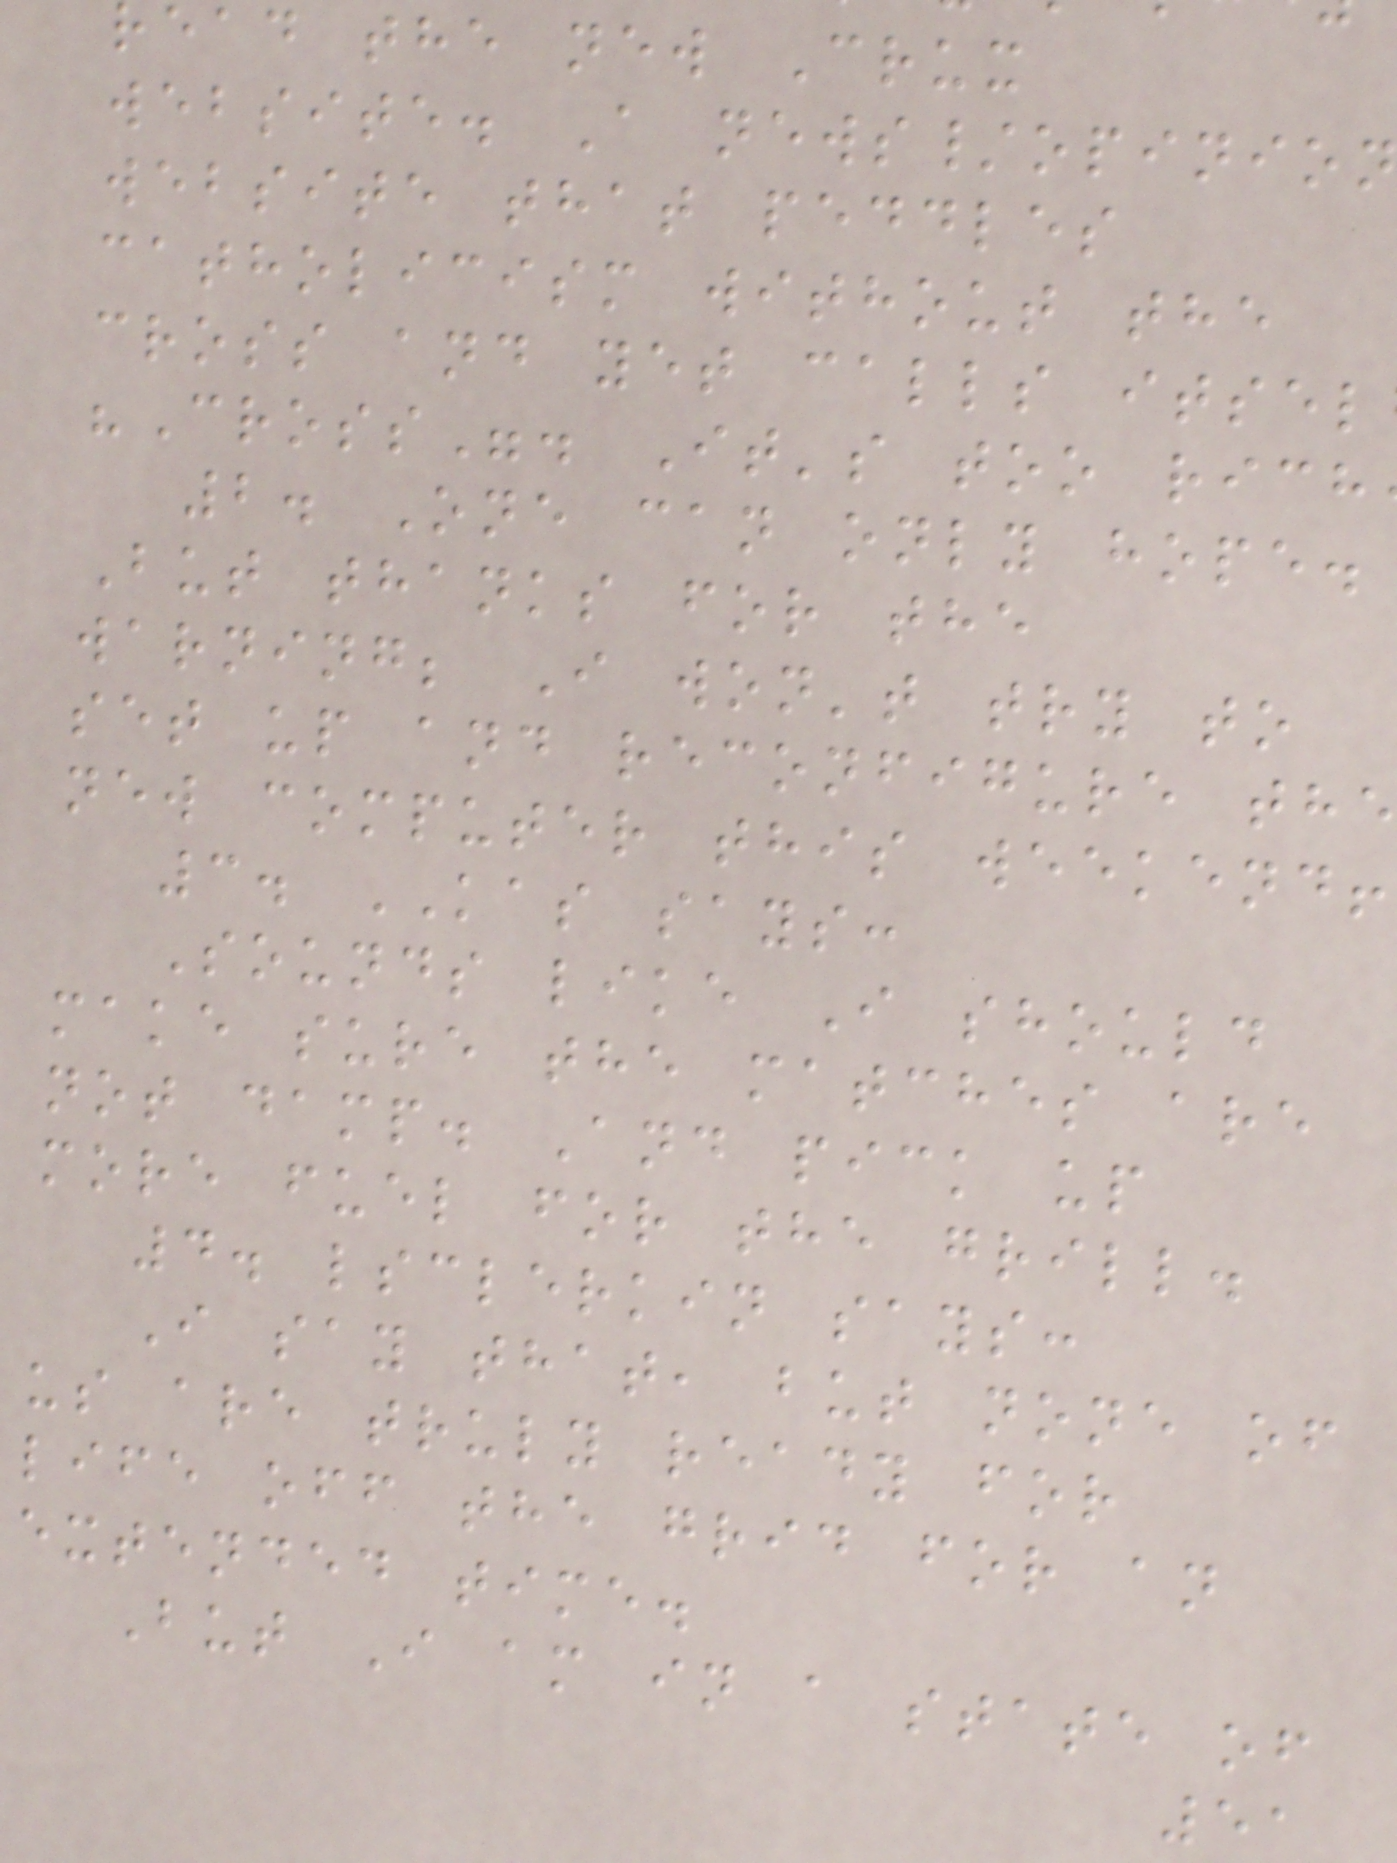read the new Crux
website. A news/opinion
website that peddles
catholicism without the
cross and yet calls itsel
"Cross". It's too rich
2. One can only hope.
But thanks for the
warning; I won't try to
set up and reconfigure the
new computer this weekend!
3. KAS says:
Sounds like I should
make sure the matches are
not damp. And pick up
more fuel for the grill.
4. lsclerkin says:
I say that, but none of
us are truly ready for
life off the grid for an
extended time.
But I am in a state of
51
